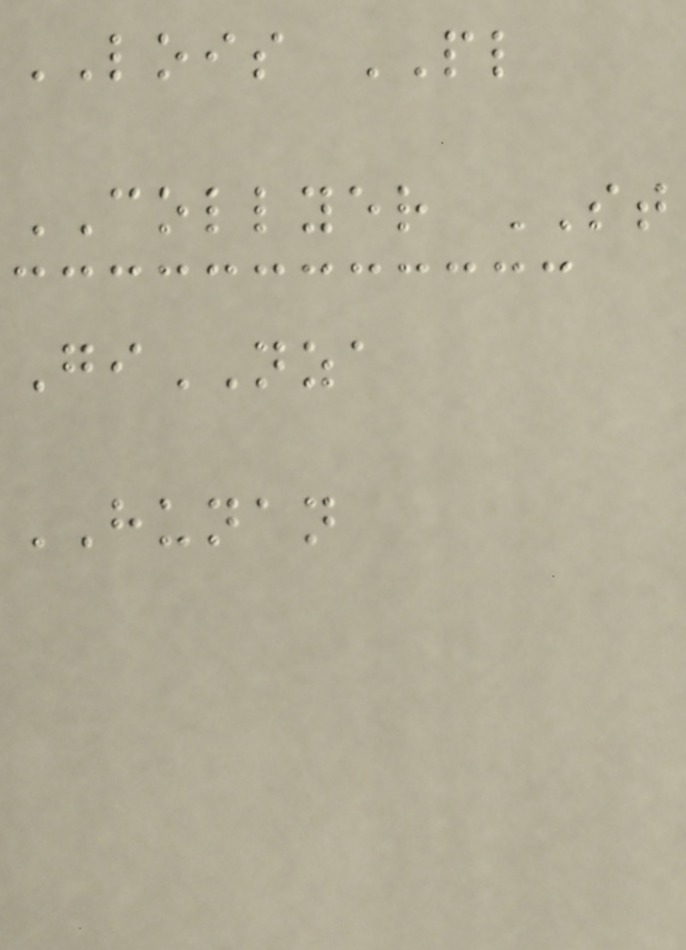LOIS PL
COLLYER ST
GiNZA
HUNAN
